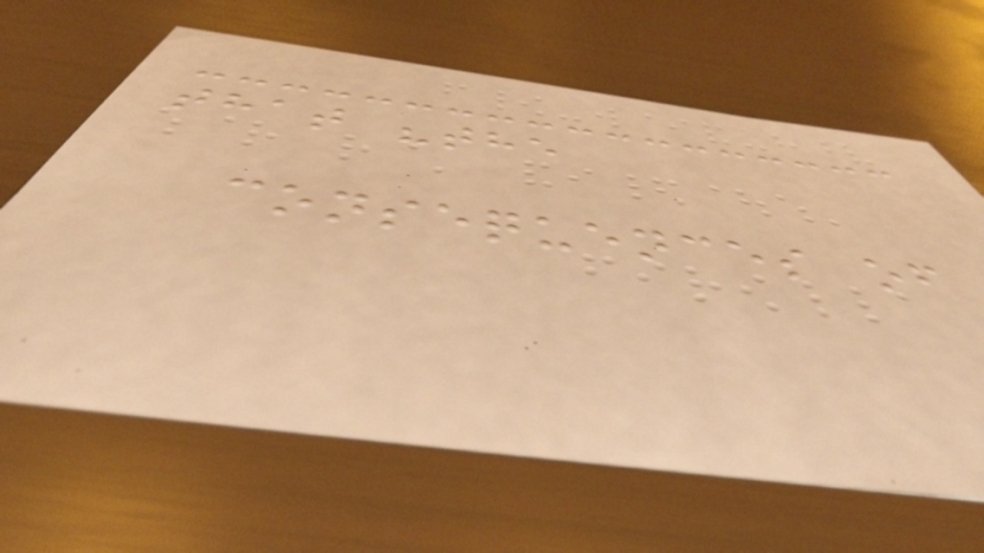that "the
consequences of
